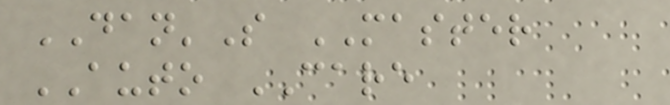DAN'S MASTER
AUTO CARE
